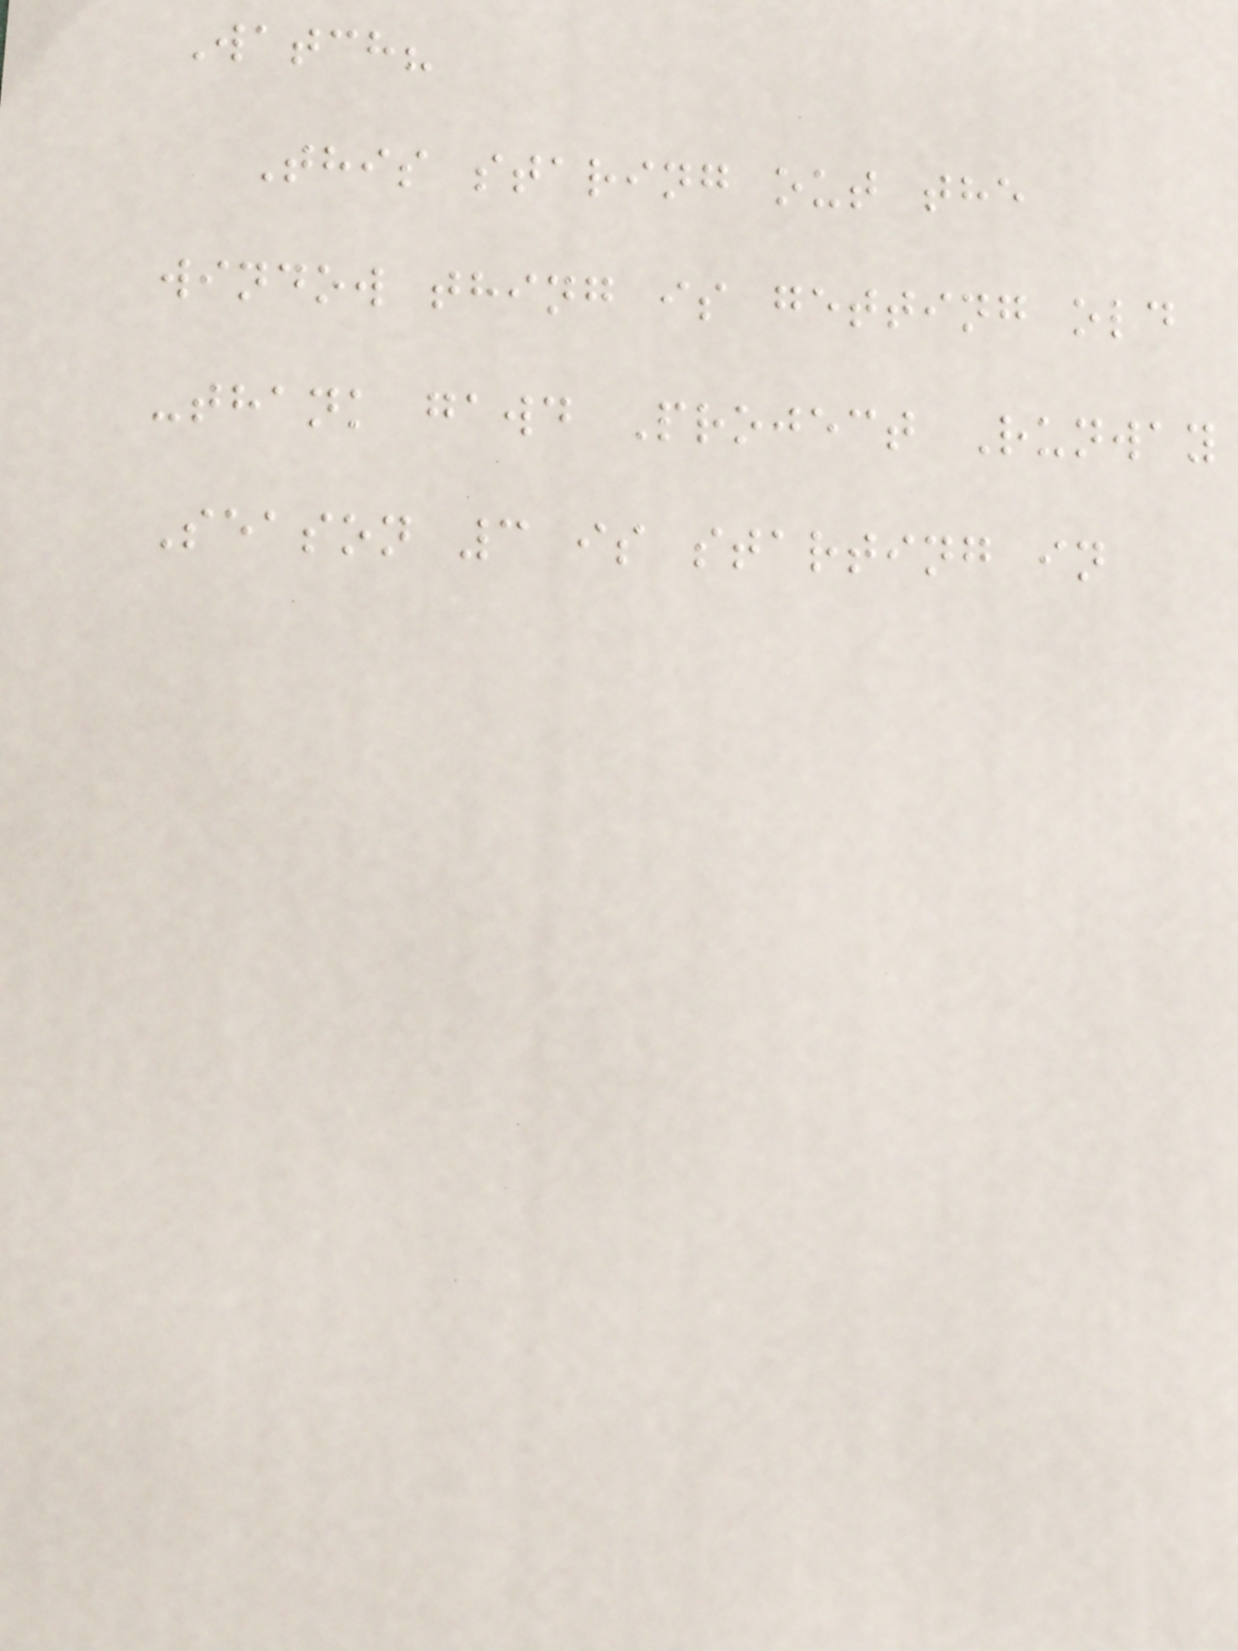Watch?
This staring out the
window thing is getting old
-thank gawd Project Runway
Season 3 is starting in
